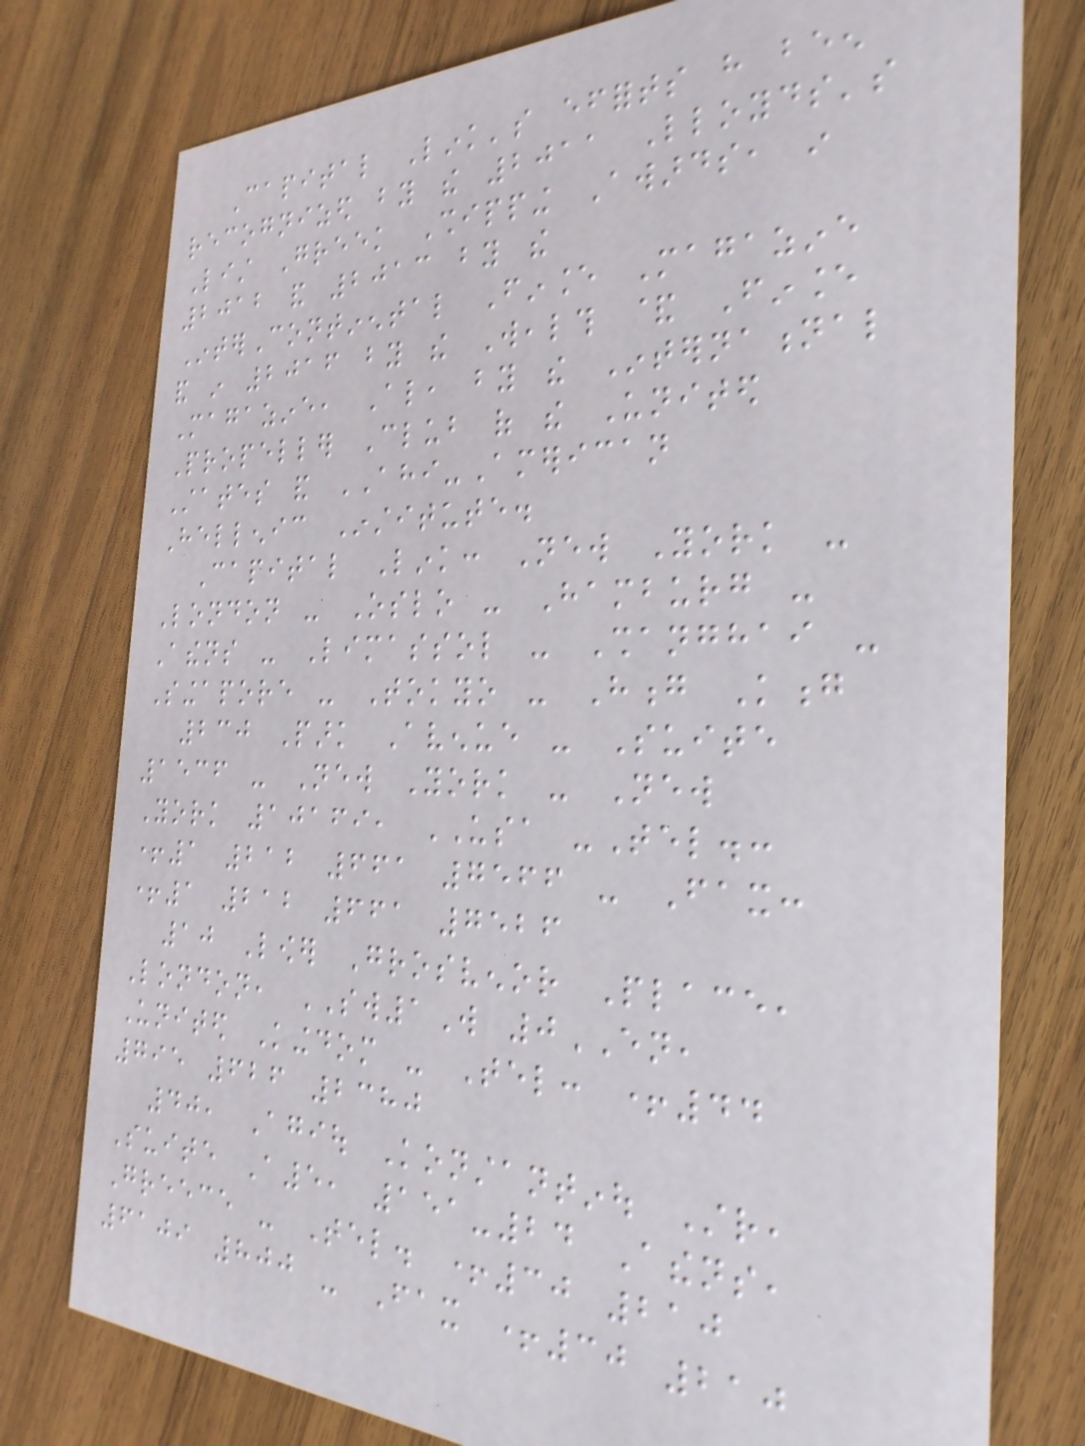Capital Link's efforts have been
recognized by the 2011 Lloyds's
List Greek Shipping Awards, in
2012 and 2013 by the
InterContinental Finance Magazine
and in 2016 by the Wealth & Finance
Magazine, Also, by the International
Propeller Club of the United
States and AHI-American
Hellenic Institute.
Capital Link: New York -
London - Oslo - Hamburg -
Athens - Limassol - Shanghai -
Singapore - Tokyo - Hong Kong
230 Park Avenue - Suite
1536 - New York - New
York 10169, USA -Tel.:
+1 212 661 7566 - Fax:
+1 212 661 7526
10 Lower Grosvenor Place,
London, SW1W 0EN,
United Kingdom - Tel: +44
795 626 2380
40, Agiou Konstantinou Str,
Suite A5, 151-24 Athens,
Greece - Tel. +30 210
6109 800 - Fax +30 210
